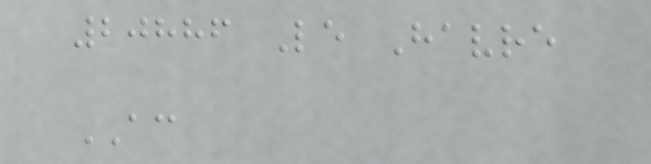20886 Le Havre
AC
